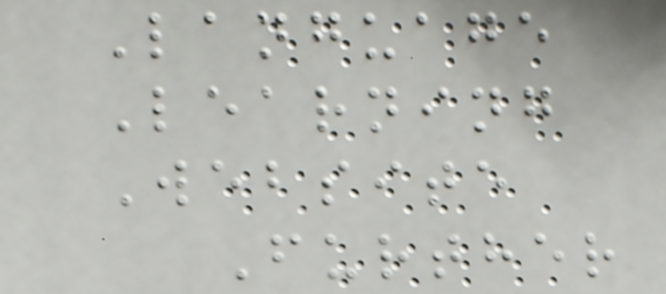Language
Learning
Website
Further
